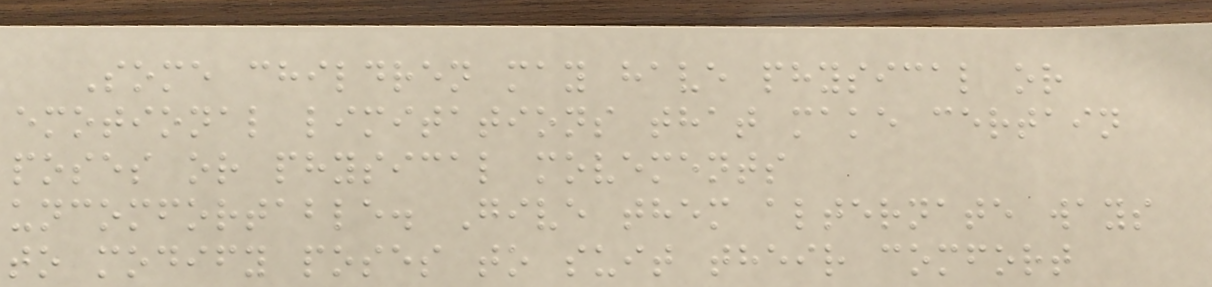Some children may have physical or
emotional limitations that make certain
poses or physical movements
uncomfortable. Give them alternate ways
to modify poses to suit their comfort
